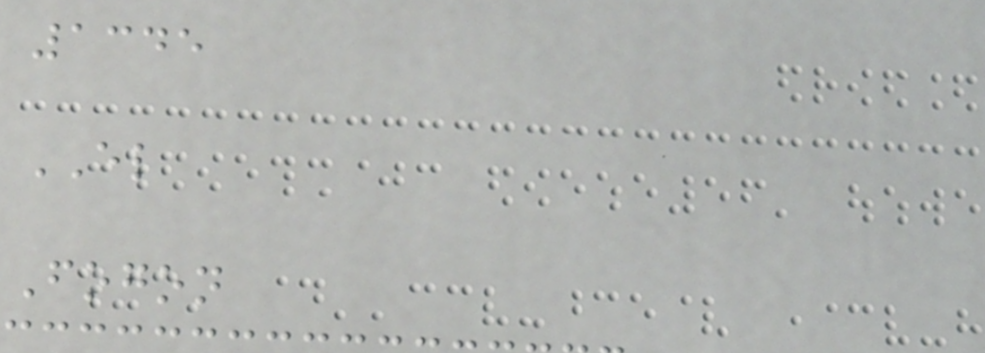1345
EL
Fogon
